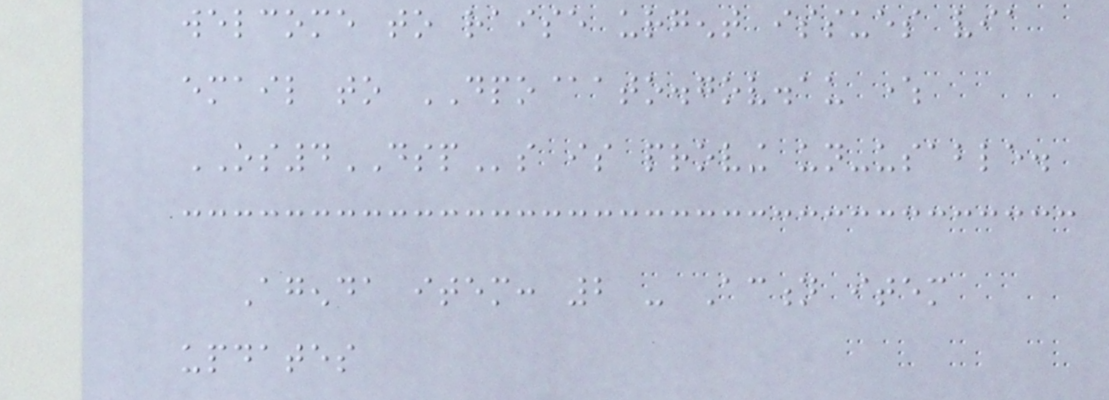welcome to raise urgent issues via
email to DPO@ato.gov.au where
OS4DSPs is proving un-usable.
Agenda item: 2 - Action item
updates
